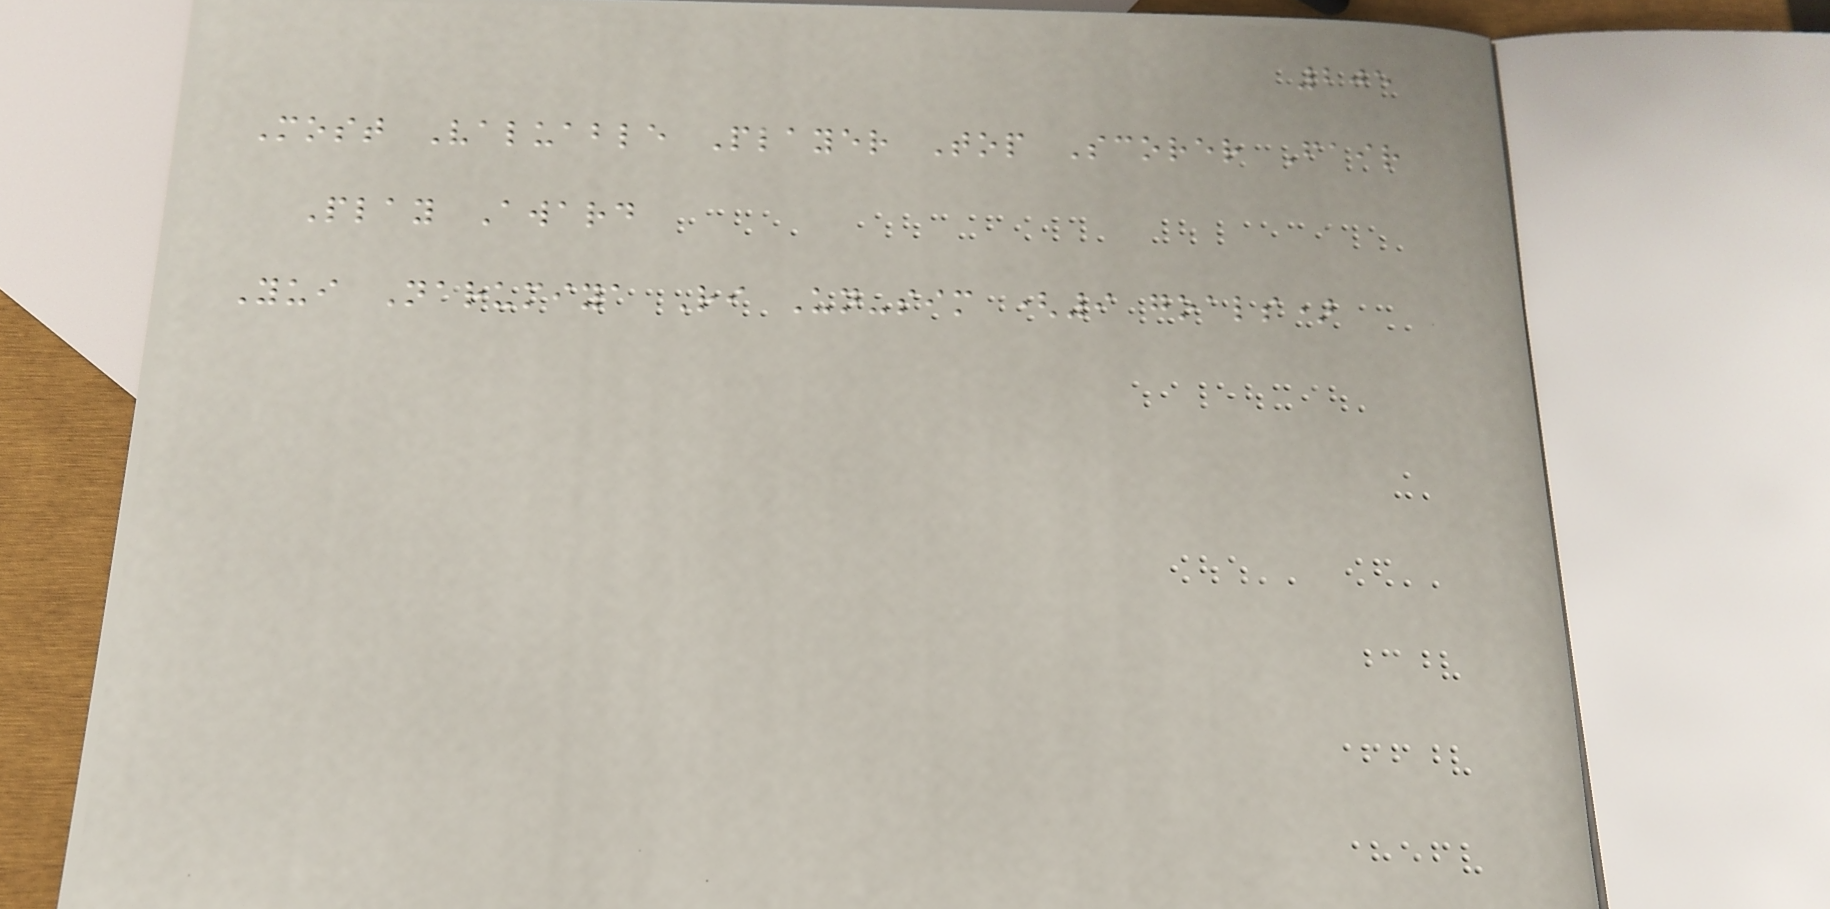205
Most Valuable Player Top Scorer Fair
Play Award
Yui Narumiya Ri Un-sim (9 goals)
